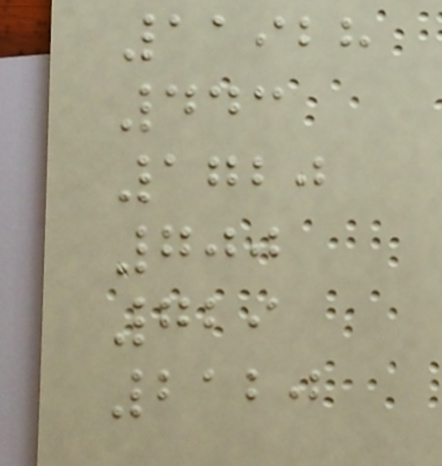11928
443
1720
700
729
2120
